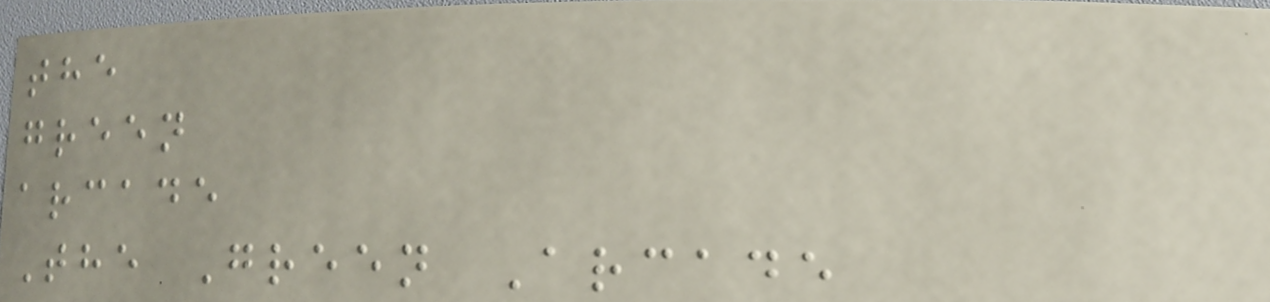the
green
arcade
The Green Arcade
